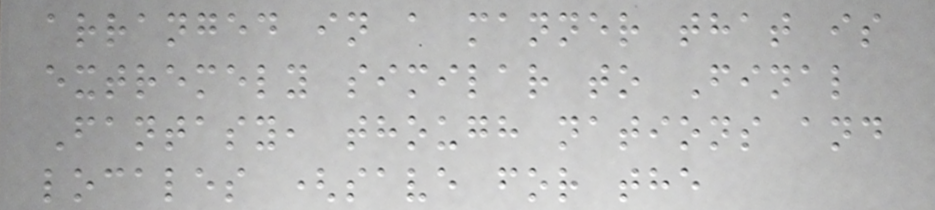arranged in a manner that is
extremely similar to Final
Fantasy, though nations and
locales (save for the
